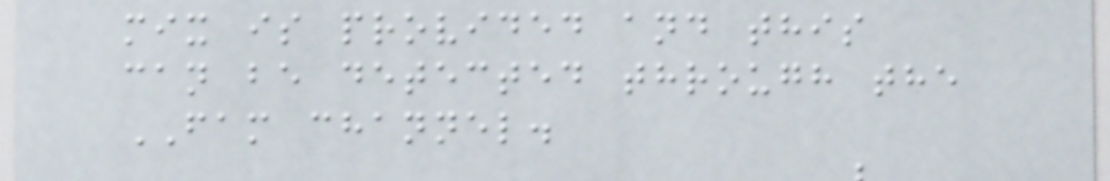mix is provided and this
can be detected through the
FAM channel.
